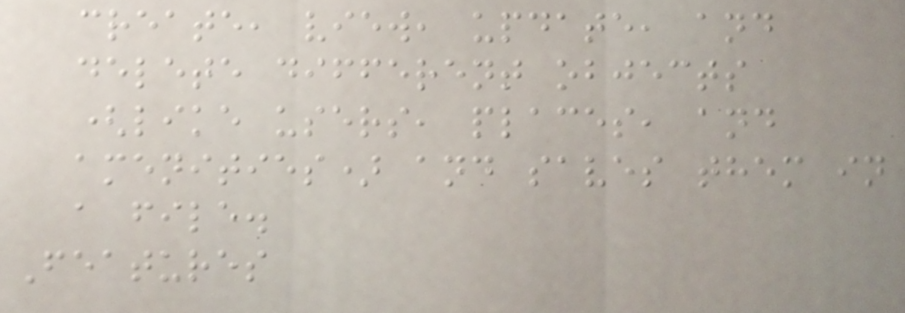create, view, update, and
delete different objects
(like users, places, and
amenities) and saves them in
a file.
Features
